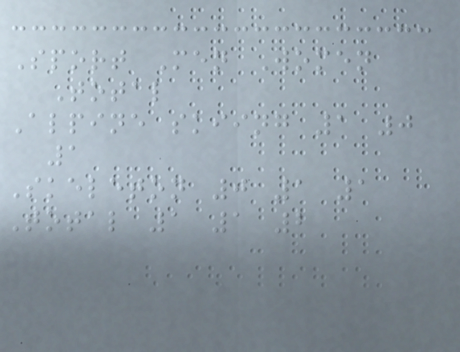Sport Men Women
Total
Alpine skiing 1 0
1
Skeleton 0 1 1
Total 1 1 2
